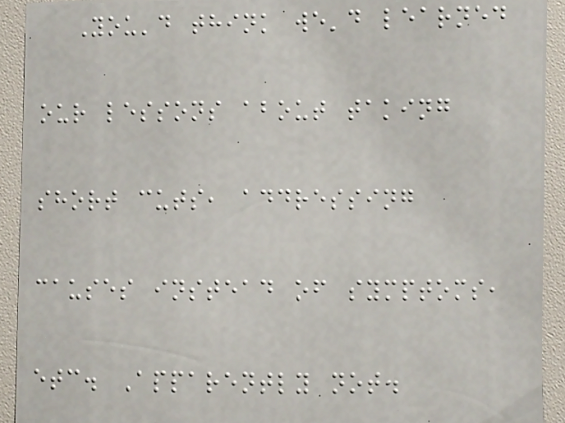You'd think we'd learned
our lessons about taking
short cuts, addressing
causes instead of symptoms,
etc. Apparently not.
